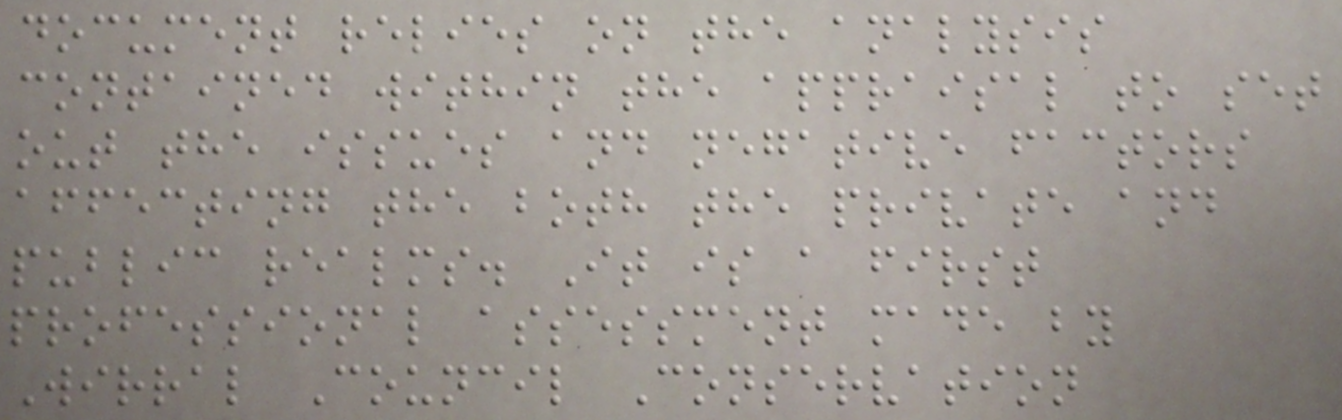document relies on the analysis
contained within the appraisal to set
out the issues and negative factors
affecting the both the private and
public realms. It is a first
professional assessment made by
Wirral Council Conservation
